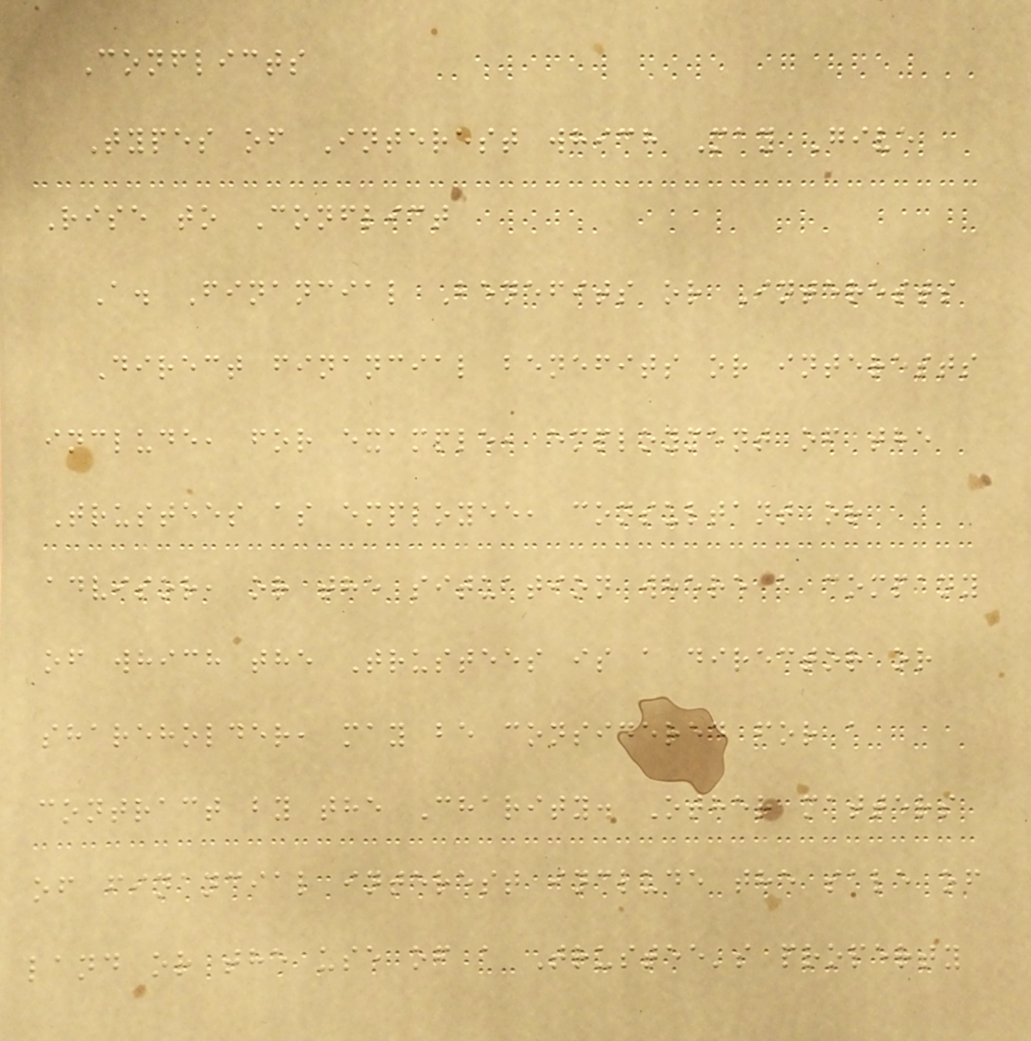Conflicts
Types of Interest which May Give
Rise to Conflict
A. Financial Benefits or Interests
Direct financial benefits or interests
include, for example, employment of the
Trustees as employee, consultant or
advisor, or the situation where a company
of which the Trustees is a director or
shareholder, may be considered for a
contract by the Charity. Other matters
of financial interest include the sale of
land or the use of a Trustee's property
